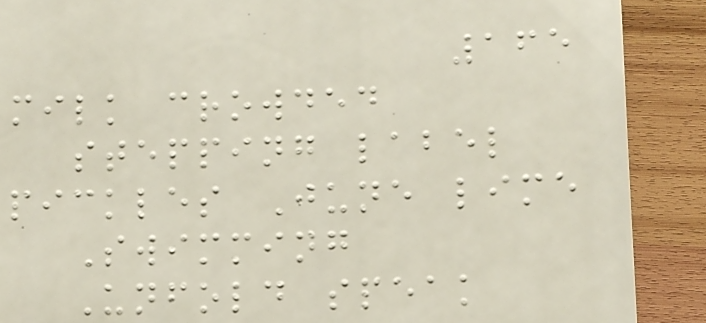165
milk crowded
stepping label
pickles June lime
Swimming
Unfold speak
